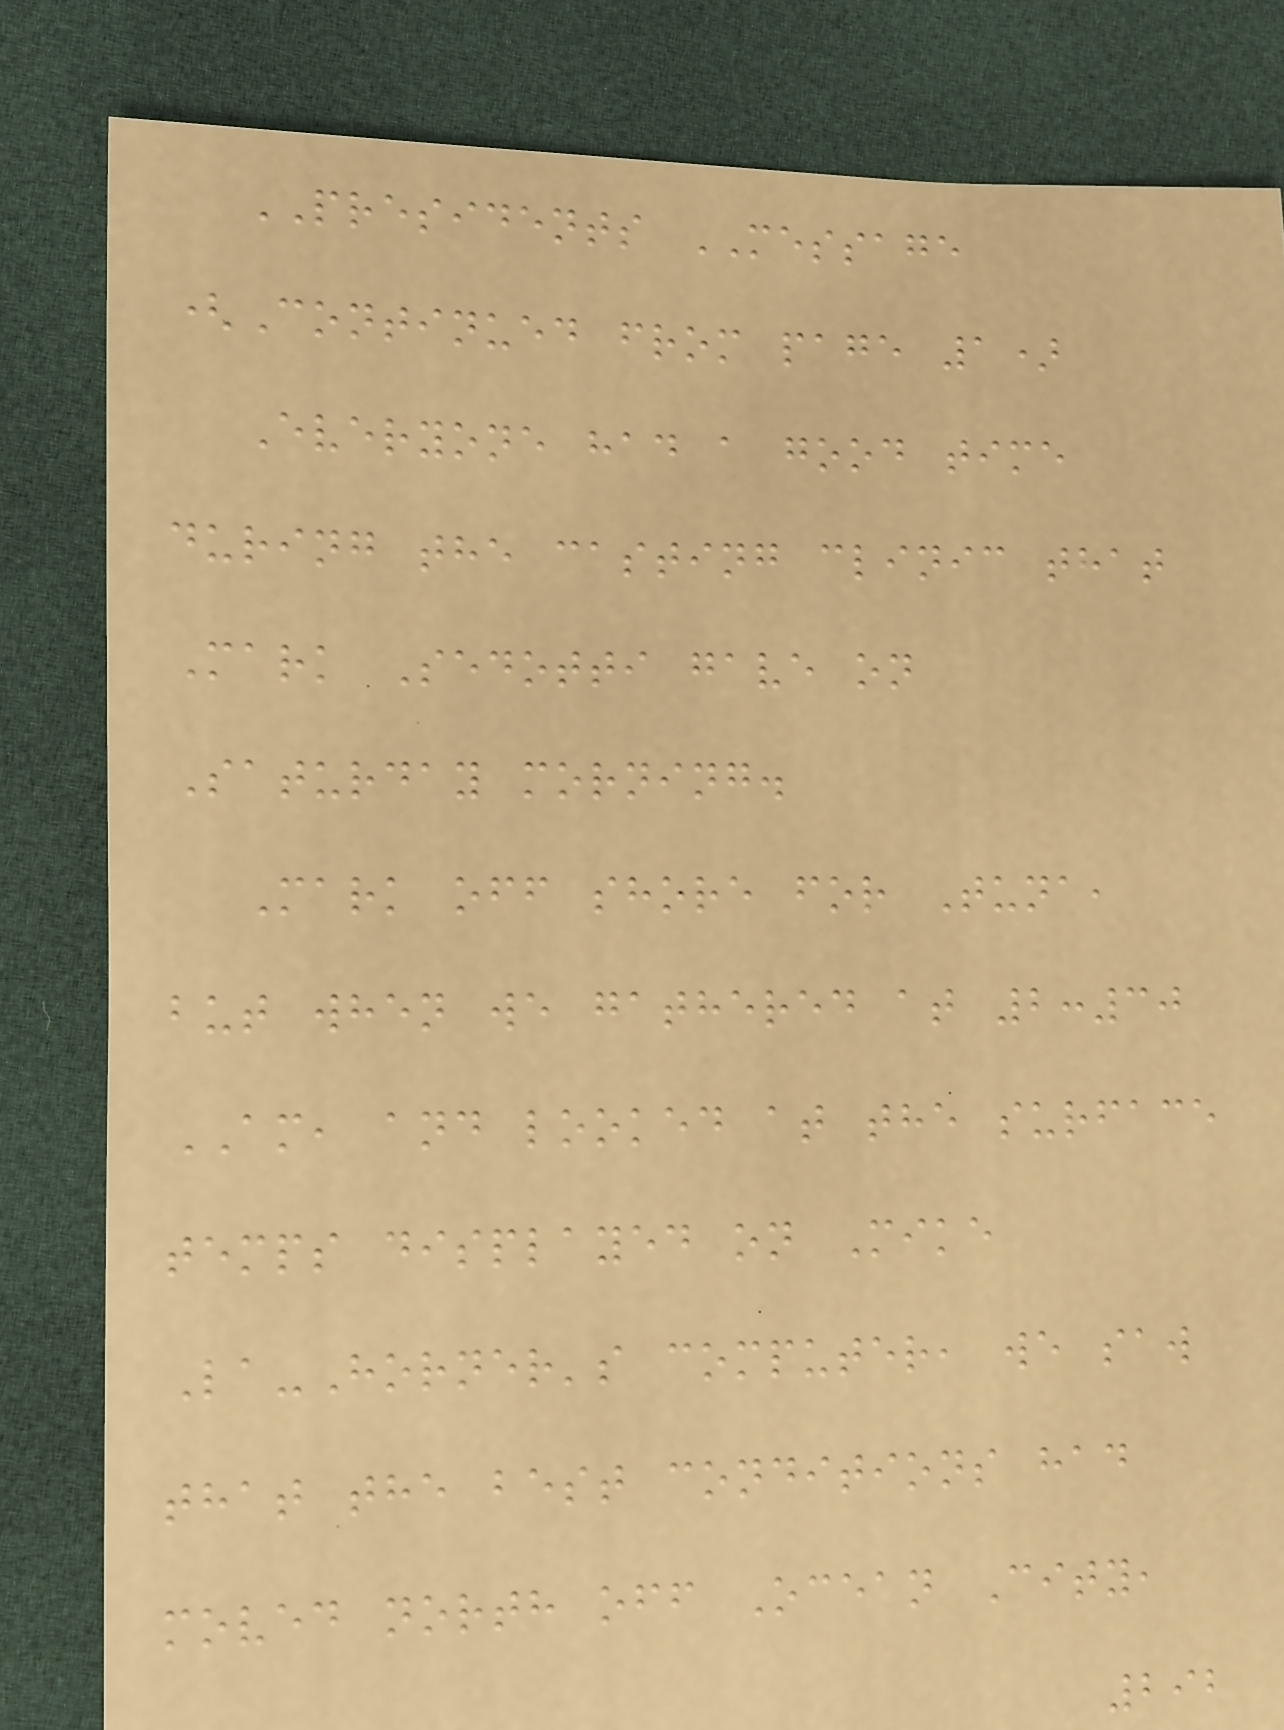PRESIDENTS MESSAGE
(Continued from page 1)
Everyone had a good time
during the casting clinic that
Mark Sedotti gave on
Saturday morning.
Mark off shore for Tuna,
but when we gathered at 2:30
AM, and looked at the surface
temps displayed on Mike
La-Horner's computer, we saw
that the best conditions had
moved north off Ocean City,
292
